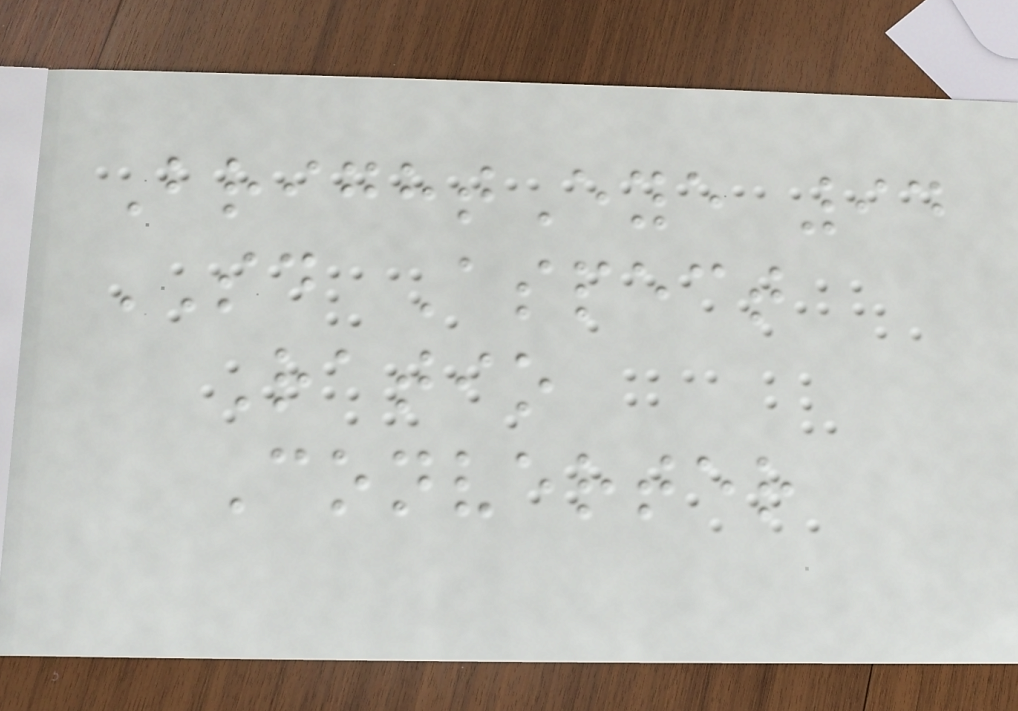BrightEye 94
SD Aspect
Ratio
Converter
